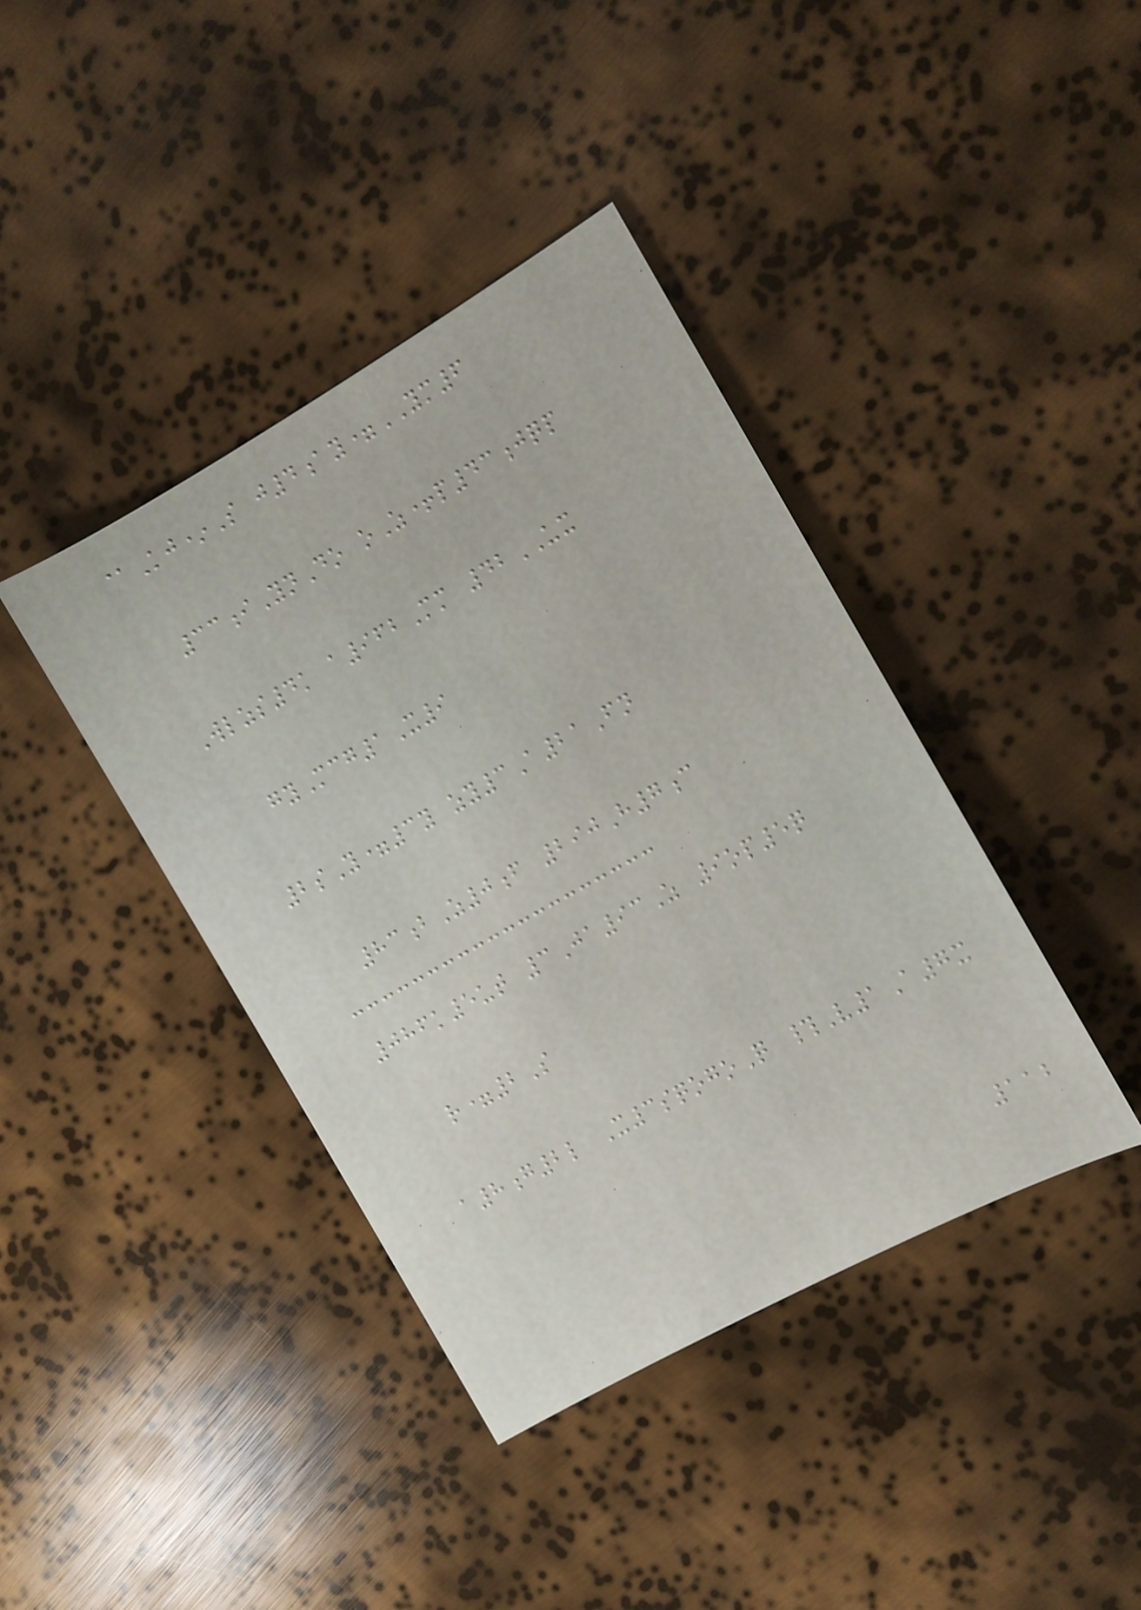@Kj*S j4ay=YM6
33iYnDo oZ+p43jqp
Wlzs4k a962Mm 42UX
gyMcg1X9
2sY=3y zy3A21Fn
83bZ0f 290H7c
086k5ut 3Ja93Z 9op5q
r=2S
a8g2l X3sqogoQ #V1A7x
112
